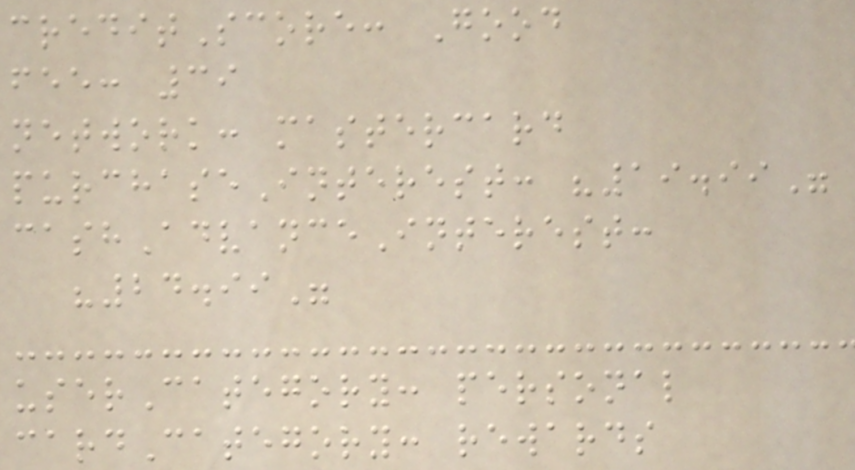creditScore: Good
fee: 39
network: mastercard
purchaseInterest: "19.99"
cashAdvanceInterest:
"24.99"
userCategory: personal
cardCategory: rewards
